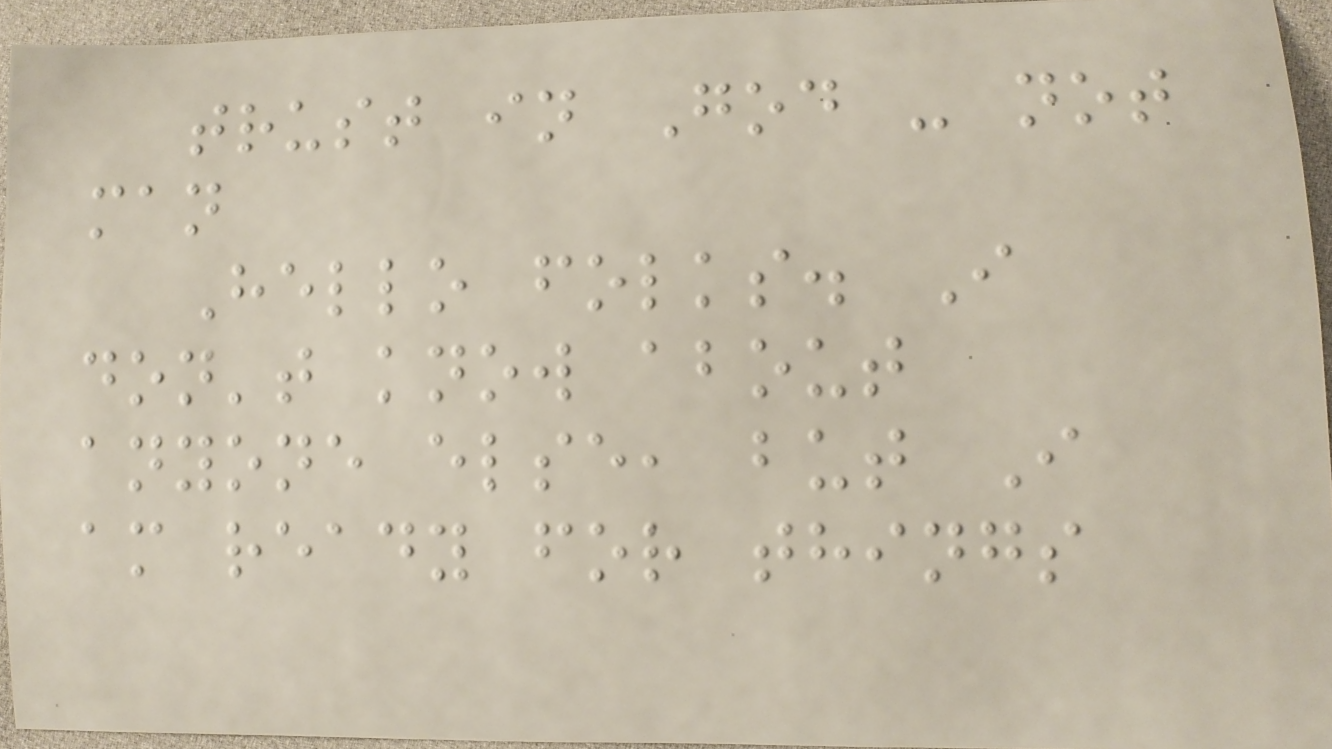trust in God - not
man
Hello folks. I
don't know about
anyone else, but I
am ready for things
